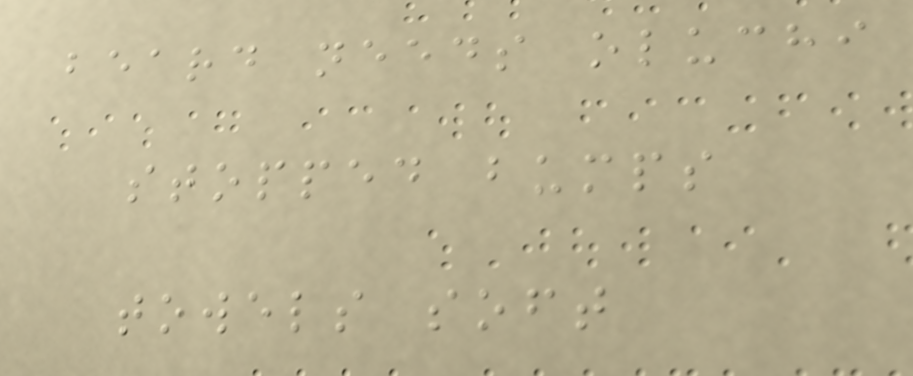beard needs oluchi
stopped bumps
towels soft
